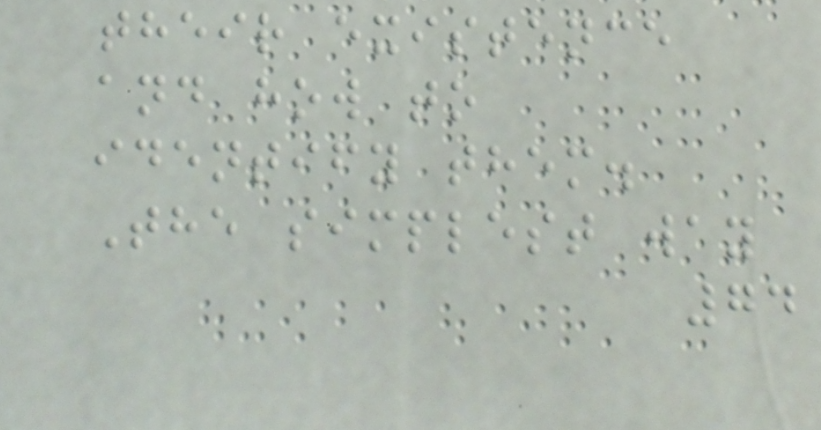their existence
and how to
identify them.
The simplest way
74
